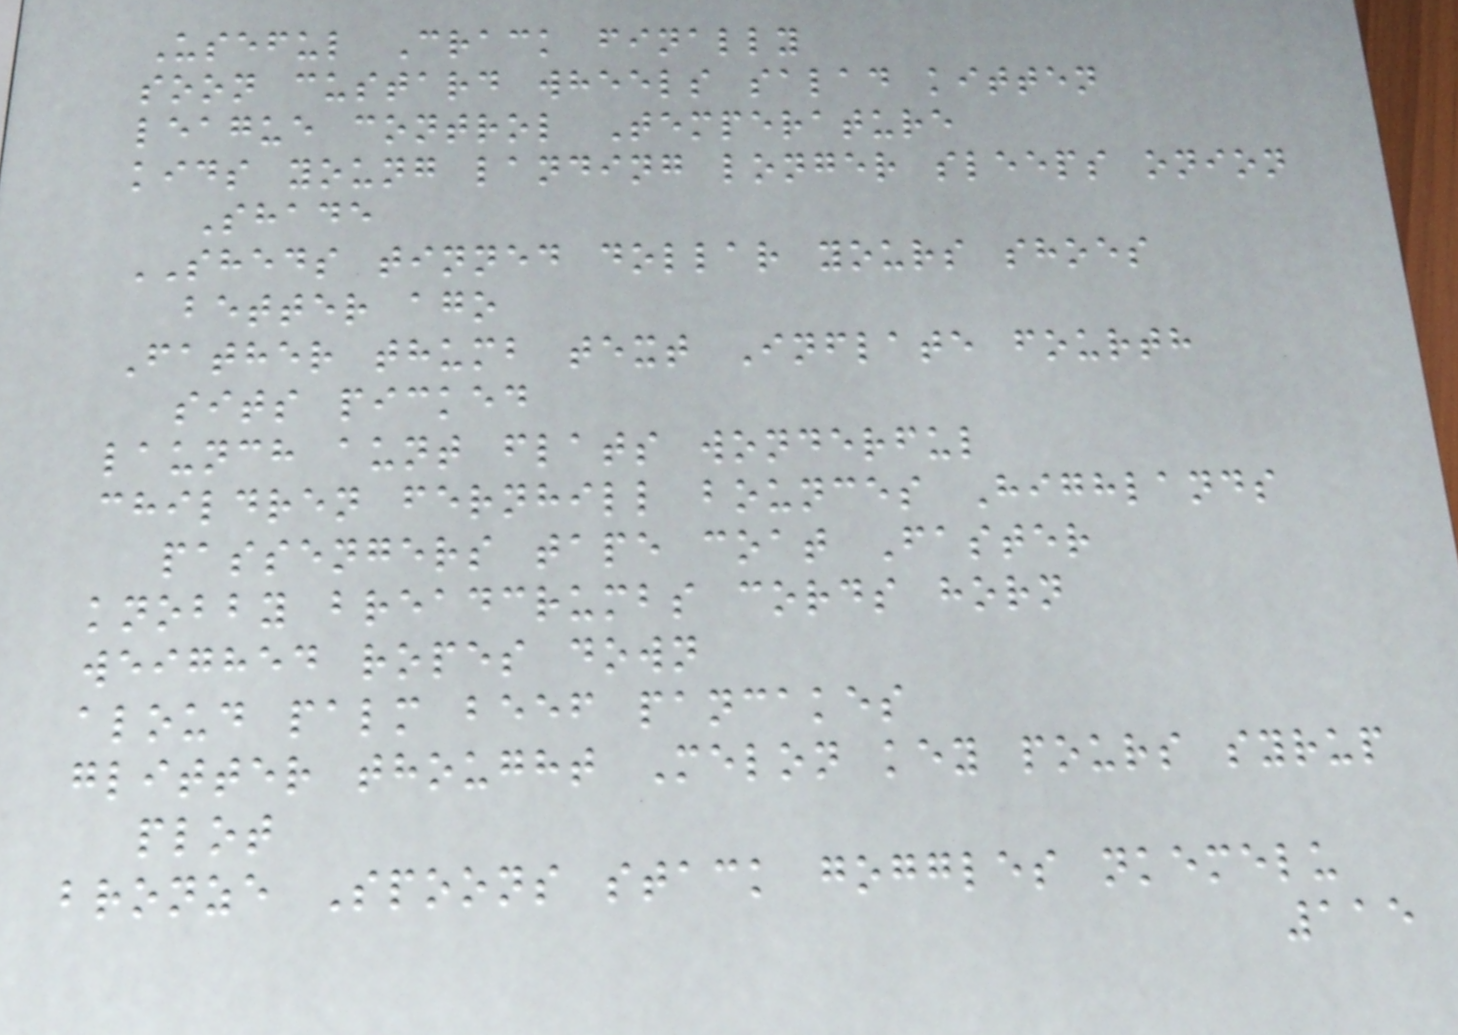Useful Crack finally
soon custard wheels salad kitten
league control Temperature
kids young landing longer sleeps onion
Shade
SHEDS tinned dollar yours shoes
better ago
Father thumb text Inflate fourth
sits picked
launch aunt flats wonderful
children fernhill bounces Highlands
passengers tape coat Faster
knobby breadcrumbs cords horn
weighed ropes down
aloud palm beef pancakes
glitter thought Melon key pours syrup
plot
bronze Spoons stack goggles nkemelu
115
